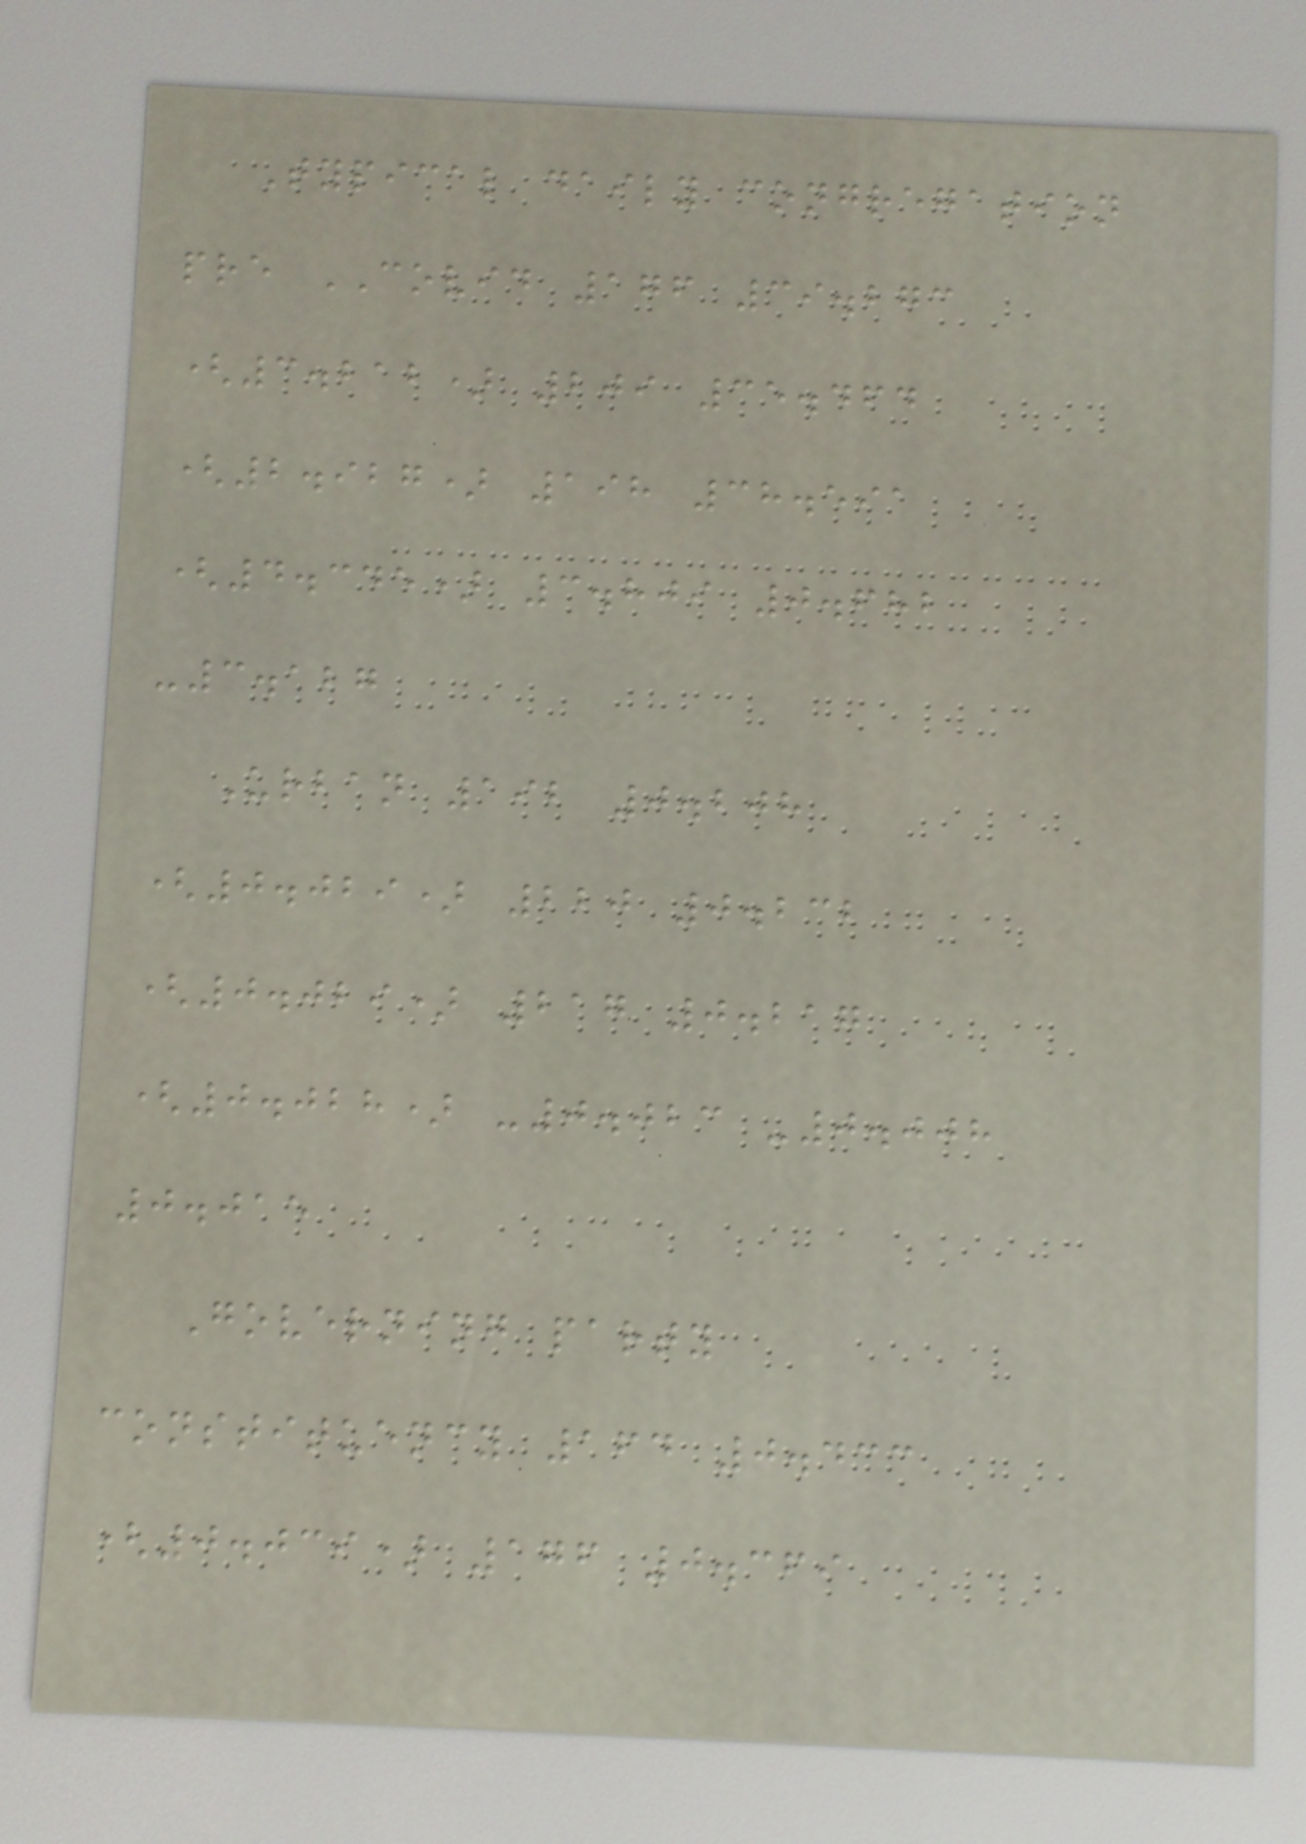Typical daily congregation
pre COVID 176 39.273
(3.212) 209 35.464
(2.927) 198 38.591
(4.345) 3.809 0.682
-3.127
Urban 192 0.208
(0.029) 220 0.232
(0.029) 217 0.217
(0.028) -0.023 -0.008
0.015
Governing party
constituency 164 0.433
(0.039) 176 0.369
